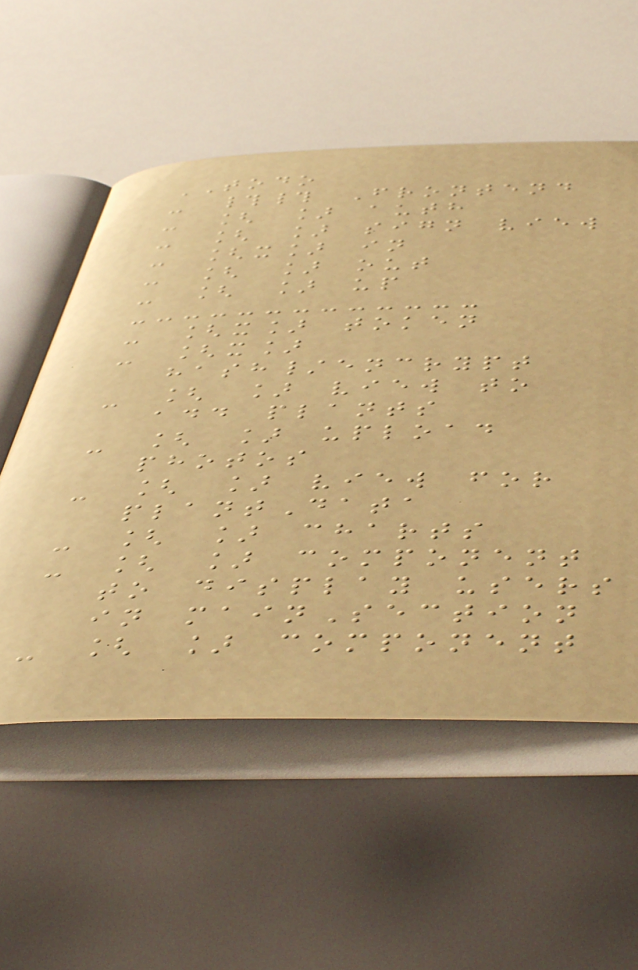TODO
- ## Frontend
- [ ] auth
- [ ] sign view
- [x] in
- [ ] out
- [ ] up
- [x] token
- [x]
hash/encrypt
- [ ] view to
add plants
- [ ] upload
photos
- [ ] view for
plantData
- [ ] charts
- [ ] component
to display users
in mainSection
- [ ] component
